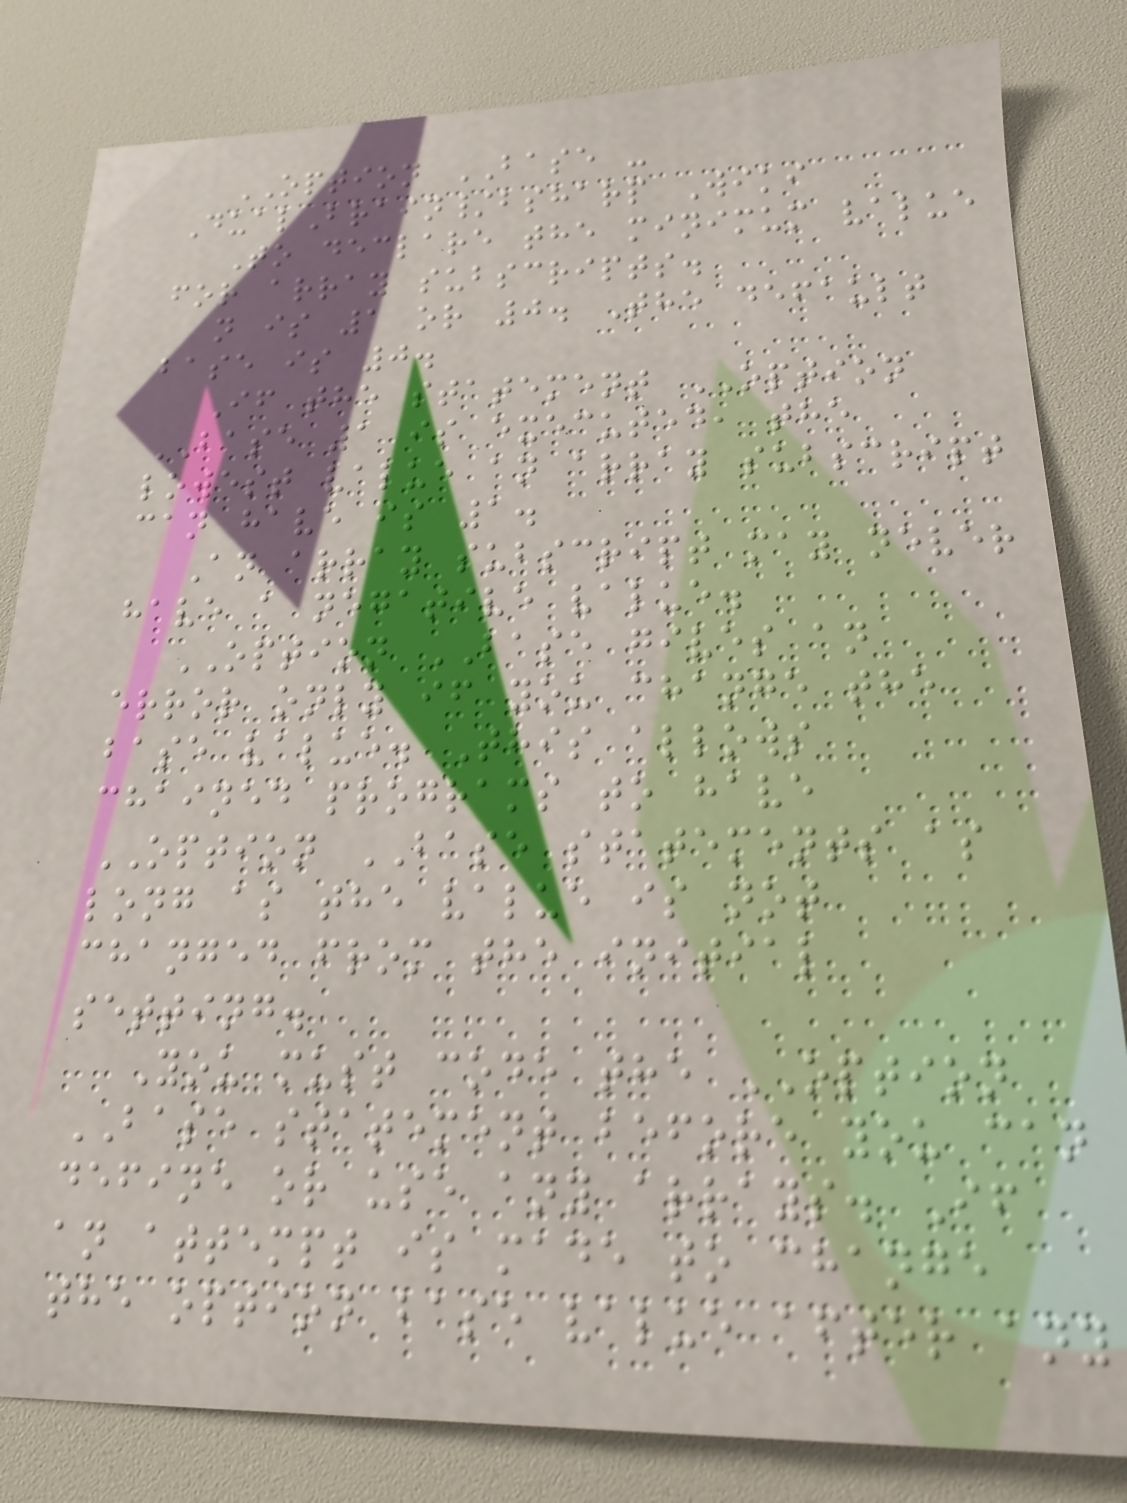OPTION BASE -
DualBrain/bsharp Wiki
To declare the minimum value
for array subscripts.
n is 1 or 0. The default
base is 0.
If the statement OPTION
BASE 1 is executed, the
lowest value an array subscript
can have is 1.
An array subscript may never
have a negative value.
OPTION BASE gives an
error only if you change the
base value. This allows
chained programs to have
OPTION BASE statements as
long as the value is not
changed from the initial
setting.
You must code the OPTION
BASE statement before you can
define or use any arrays. If
an attempt is made to change
the option base value after any
